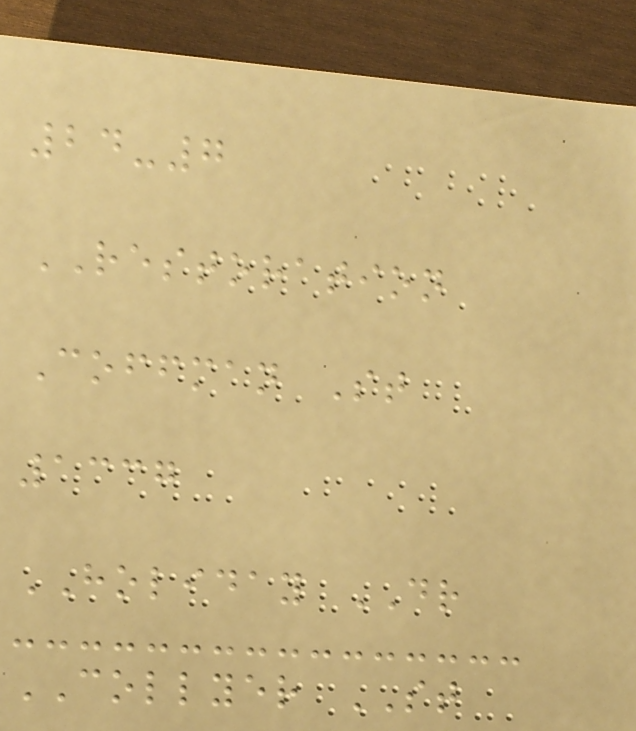24-7
RESTORATION
Coffman St
1337
HOLIDAY DR
COLLYER ST
